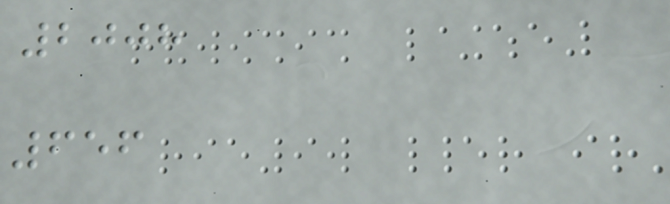2008
656
